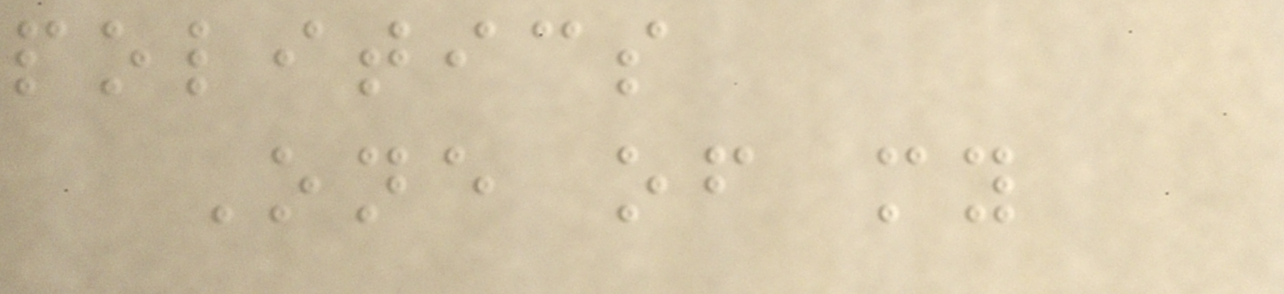politics
One of my
